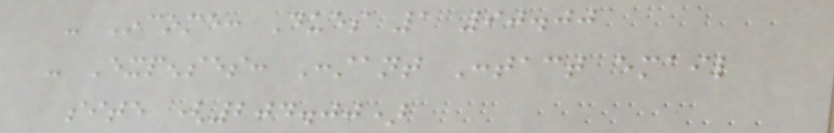- Income: Dues 1 90.00
- Expenses: Constant Contact email
site (204.00)
